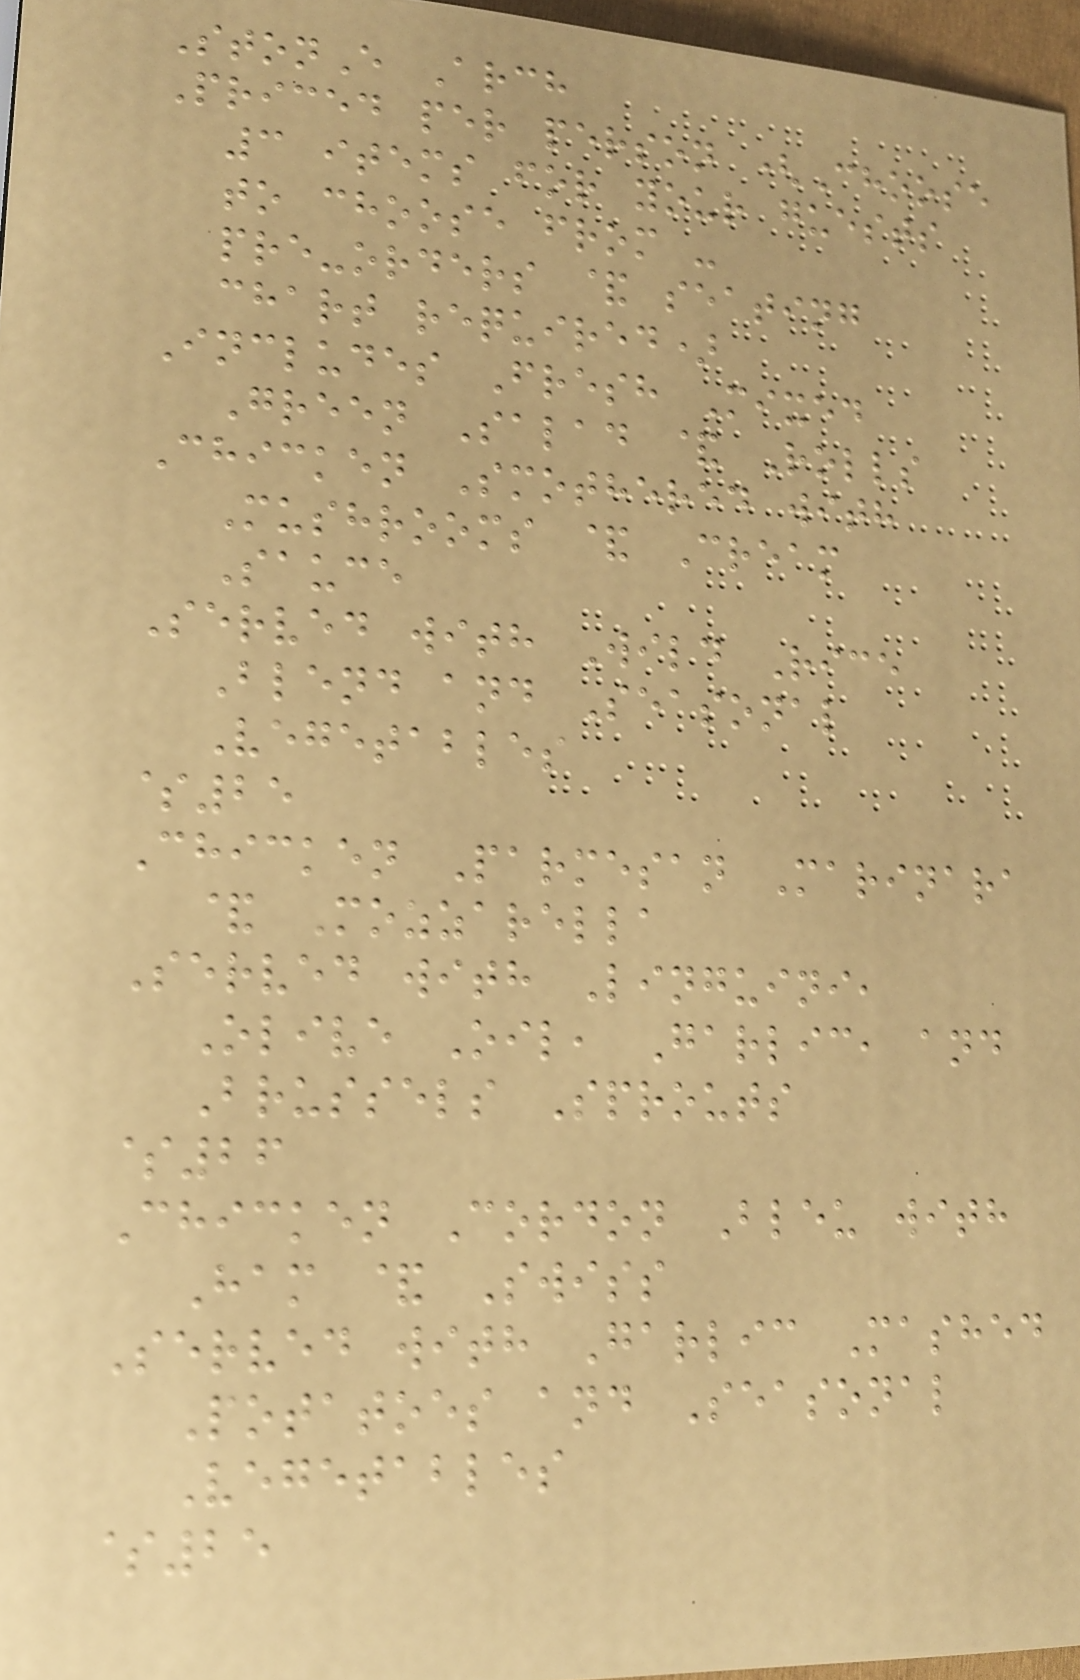StonE Arch
Priced per person (Choose
3 items for your guests
to choose from -
pre-orders & seating
chart required)
Includes Fresh Mixed
Green Salad & Rolls
Chicken Smothered with
Mushrooms & Cream
Sauce
Served with Wild Rice
Blend and Seasonal
Vegetables
$25
Chicken Parmesan Marinara
& Mozzarella
Served with Linguini,
Olive Oil, Garlic, and
Brussels Sprouts
$26
Chicken Cordon Bleu with
Ham & Swiss
Served with Garlic Mashed
Potatoes and Seasonal
Vegetables
$25
